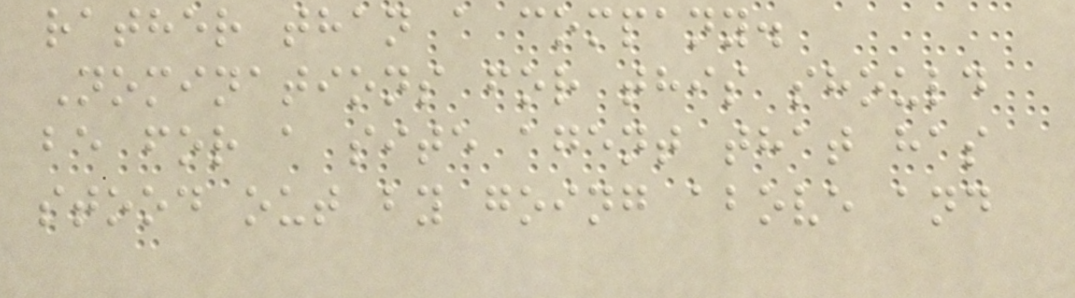rather than a company.
Nominations for this should
be for a site agent that has
stood out by going above and
